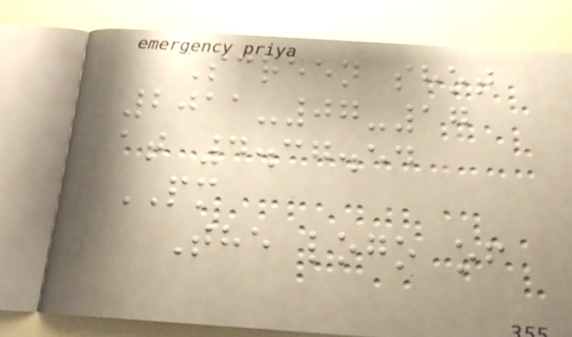Screen shot
2011-07-17
at 4.37.54
PM
The logo of
